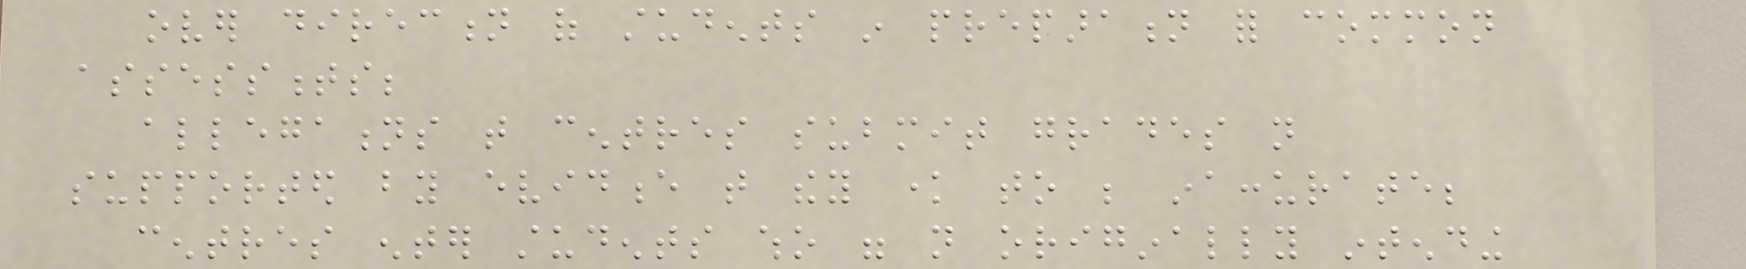over direction of students in preparation for common
assessments;
allegations that centres submit grades not
supported by evidence that they know to be inaccurate;
centres enter students who were not originally intending
